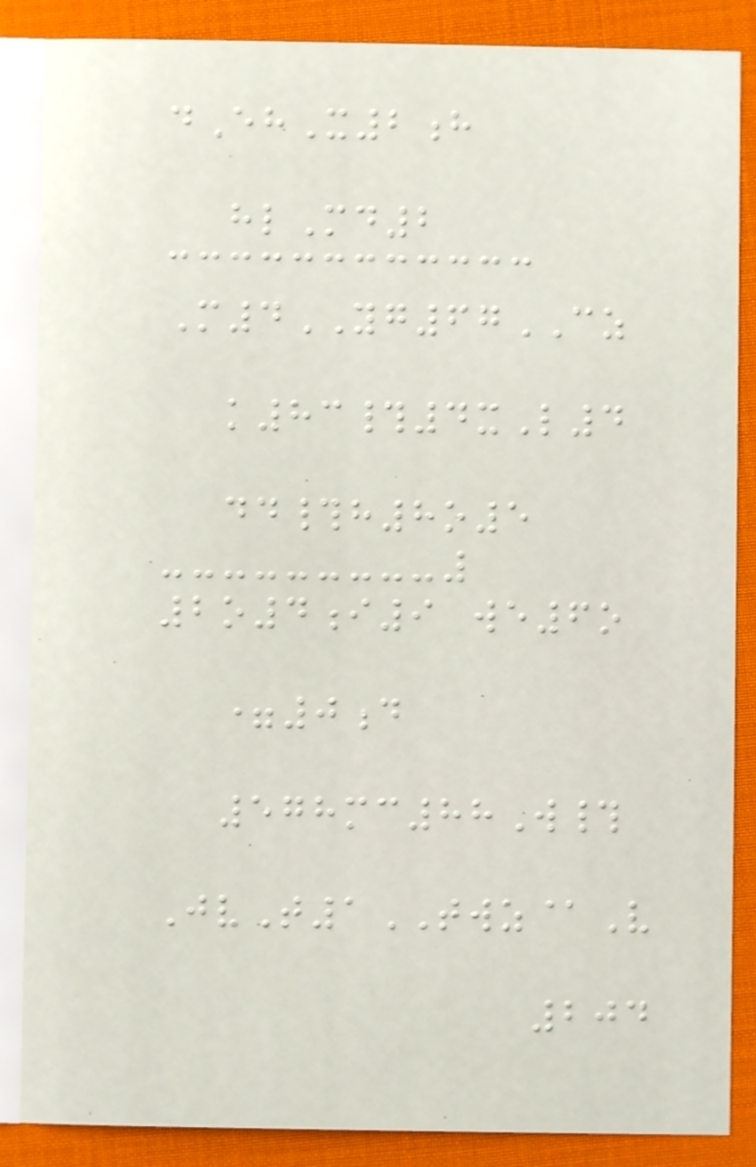dEhX2h
hlMd2
M4YG67CZ
k83#4xL4
dd#h8o5
2o4i9 we6o
=0d
578mc88W#
JvT1TWZ@V
204
